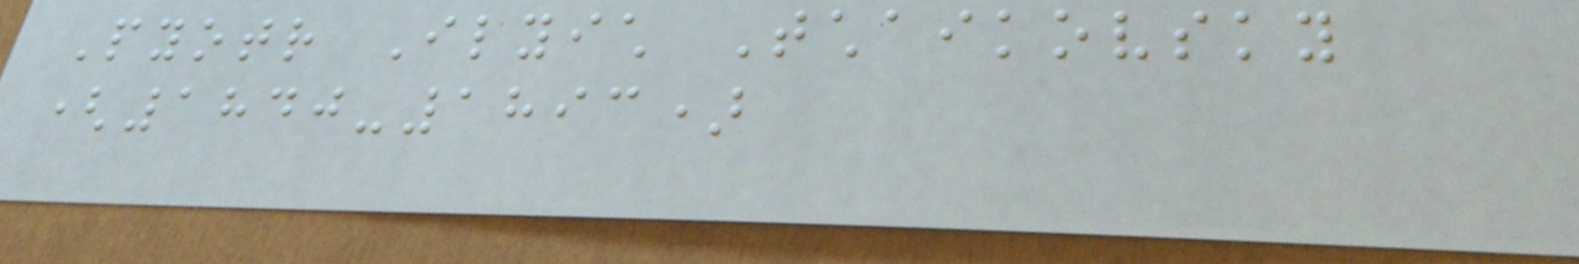Pyotr Ilyich Tchaikovsky
(1840-1893)
